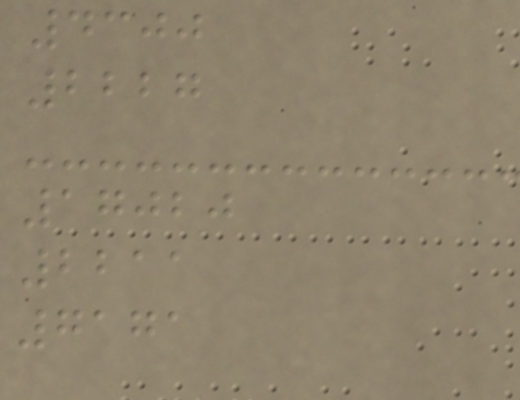4300
2227
17020
2211
7171
